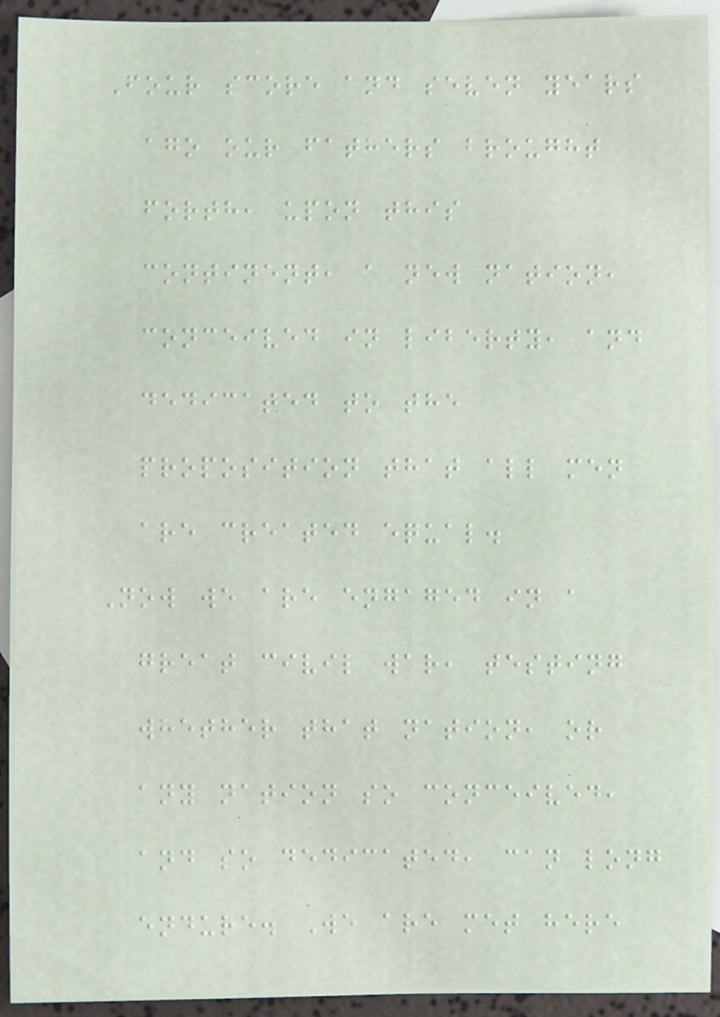Four score and seven years
ago our fathers brought
forth, upon this
continent, a new nation,
conceived in liberty, and
dedicated to the
proposition that all men
are created equal.
Now we are engaged in a
great civil war, testing
whether that nation, or
any nation so conceived,
and so dedicated, can long
endure. We are met here
